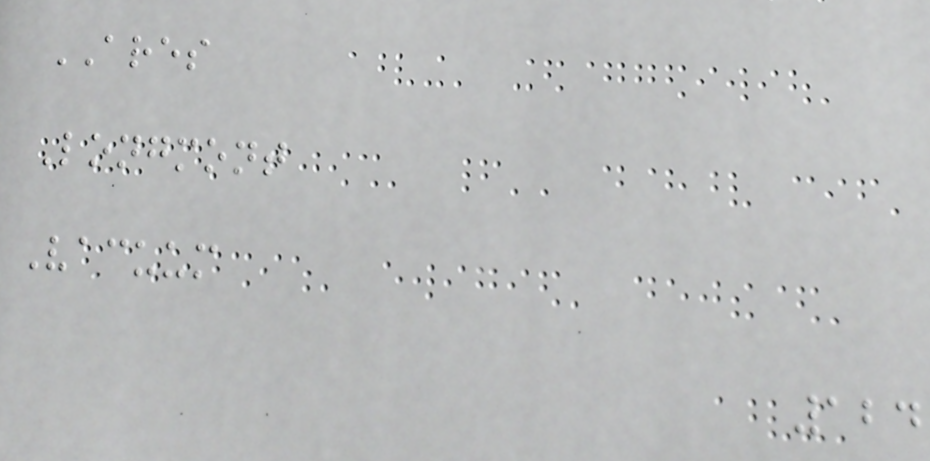ARES
Longmont
Vacuum
124
